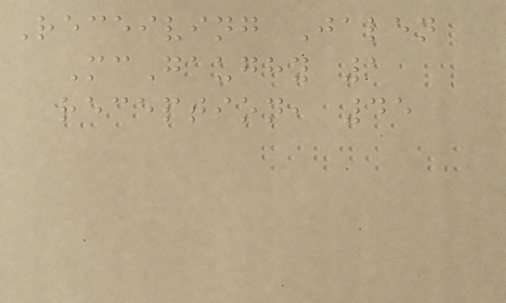Receiving Jalen
McGaughy 1
reception, 45
